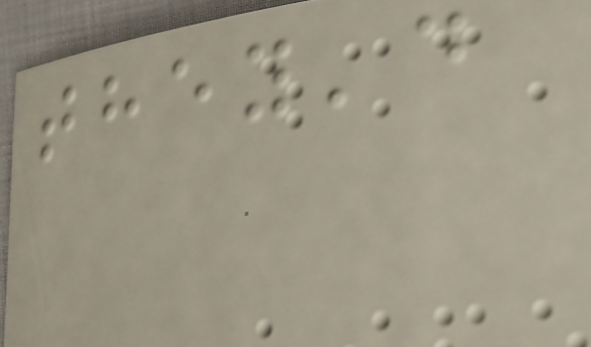they'd
